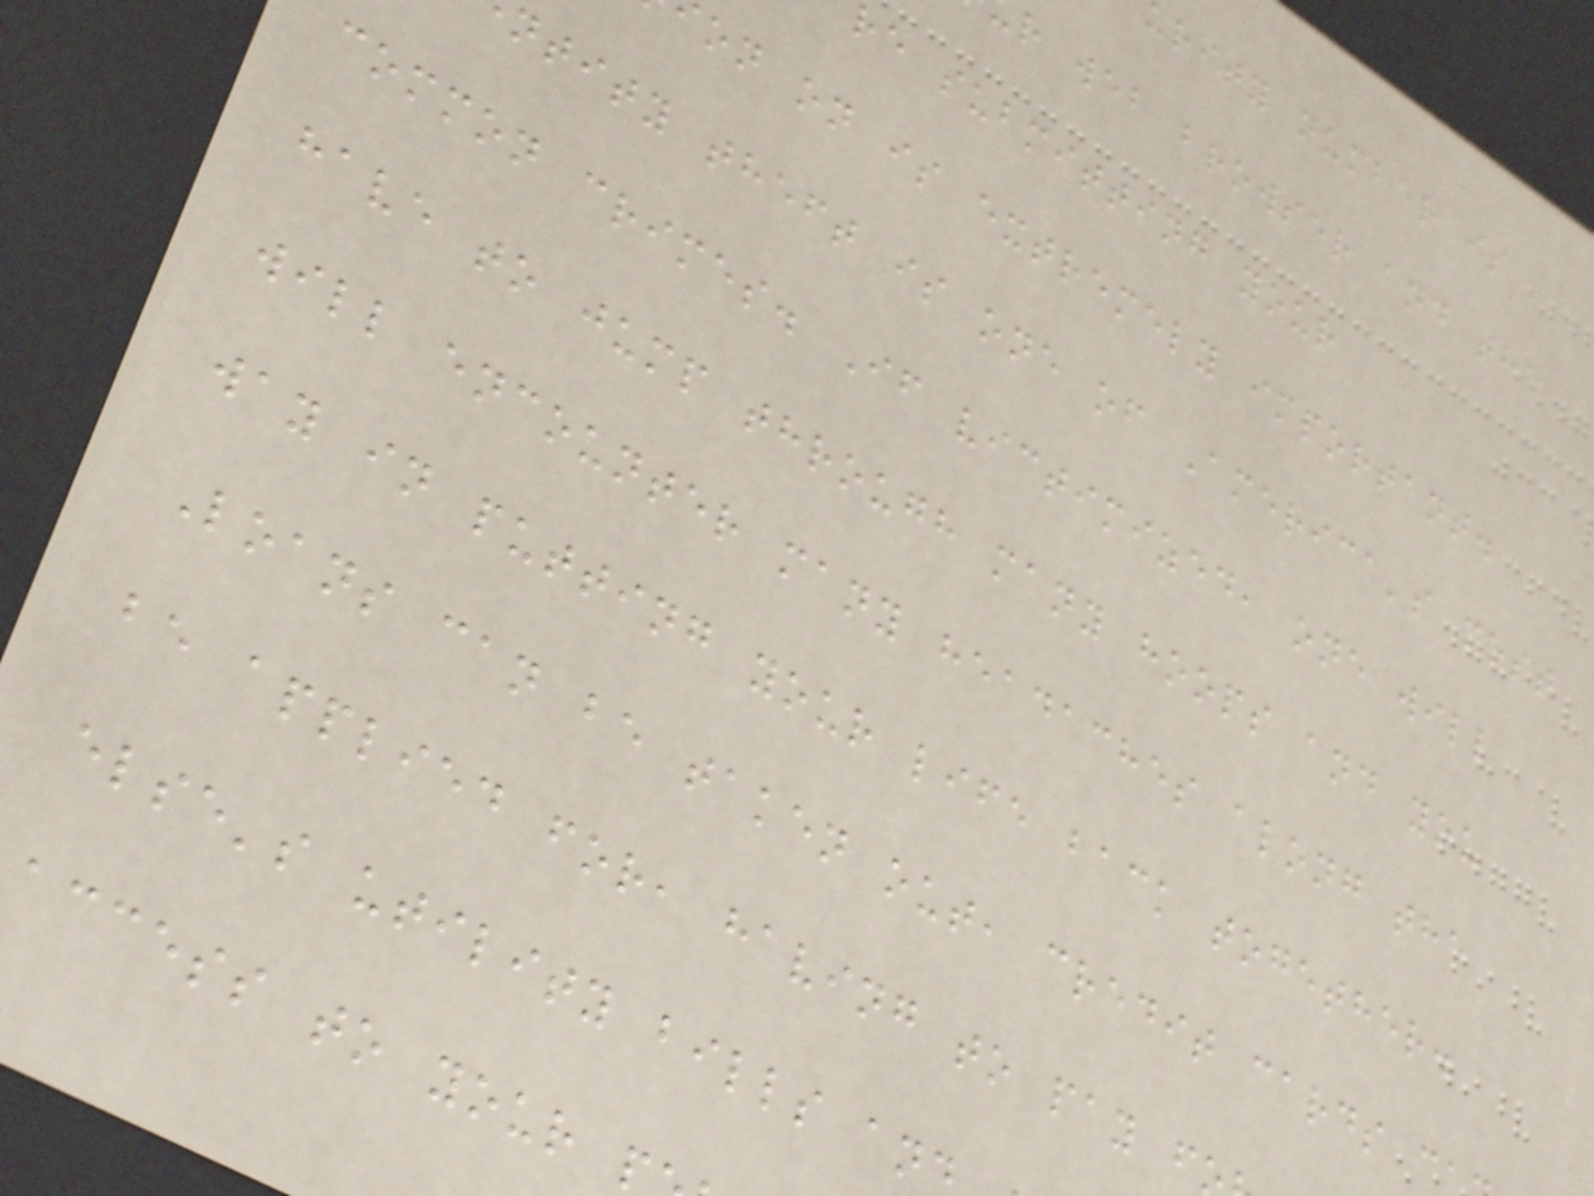urity number is
r web browser and the
re submitting your
on on is extremely important.
ntity theft is one of America's most
common crimes. If victimized, one will
have to jump through many hoops and you
will encounter many headaches along the
way in putting your life back together.
Loans can be taken out, credit cards c
be applied for, having to pay f
else's utility bills an
access to your p
